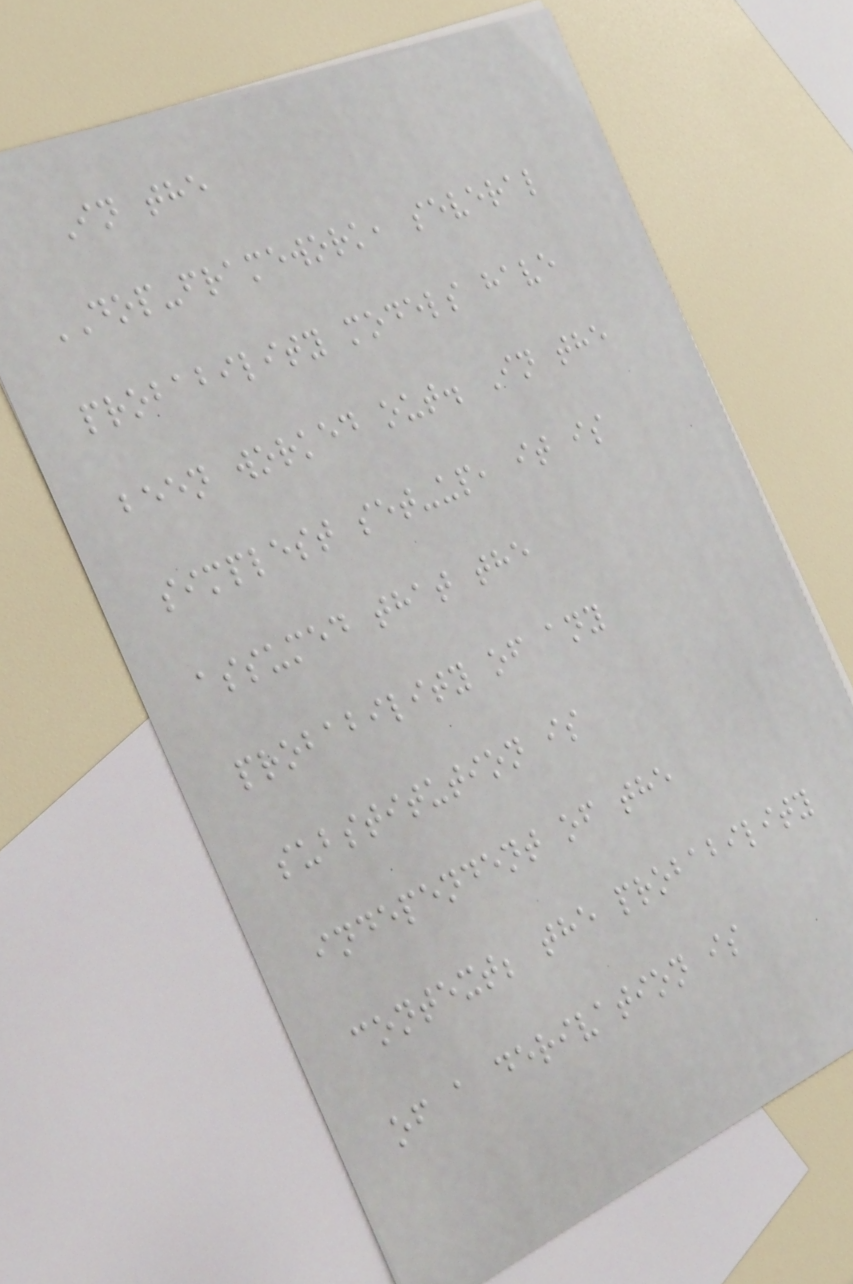In the
DOP-framework, several
probability models have
been worked out. In the
simplest set-up, it is
assumed that the
probability of any
substitution is
independent of the
context; the probability
of a derivation is
